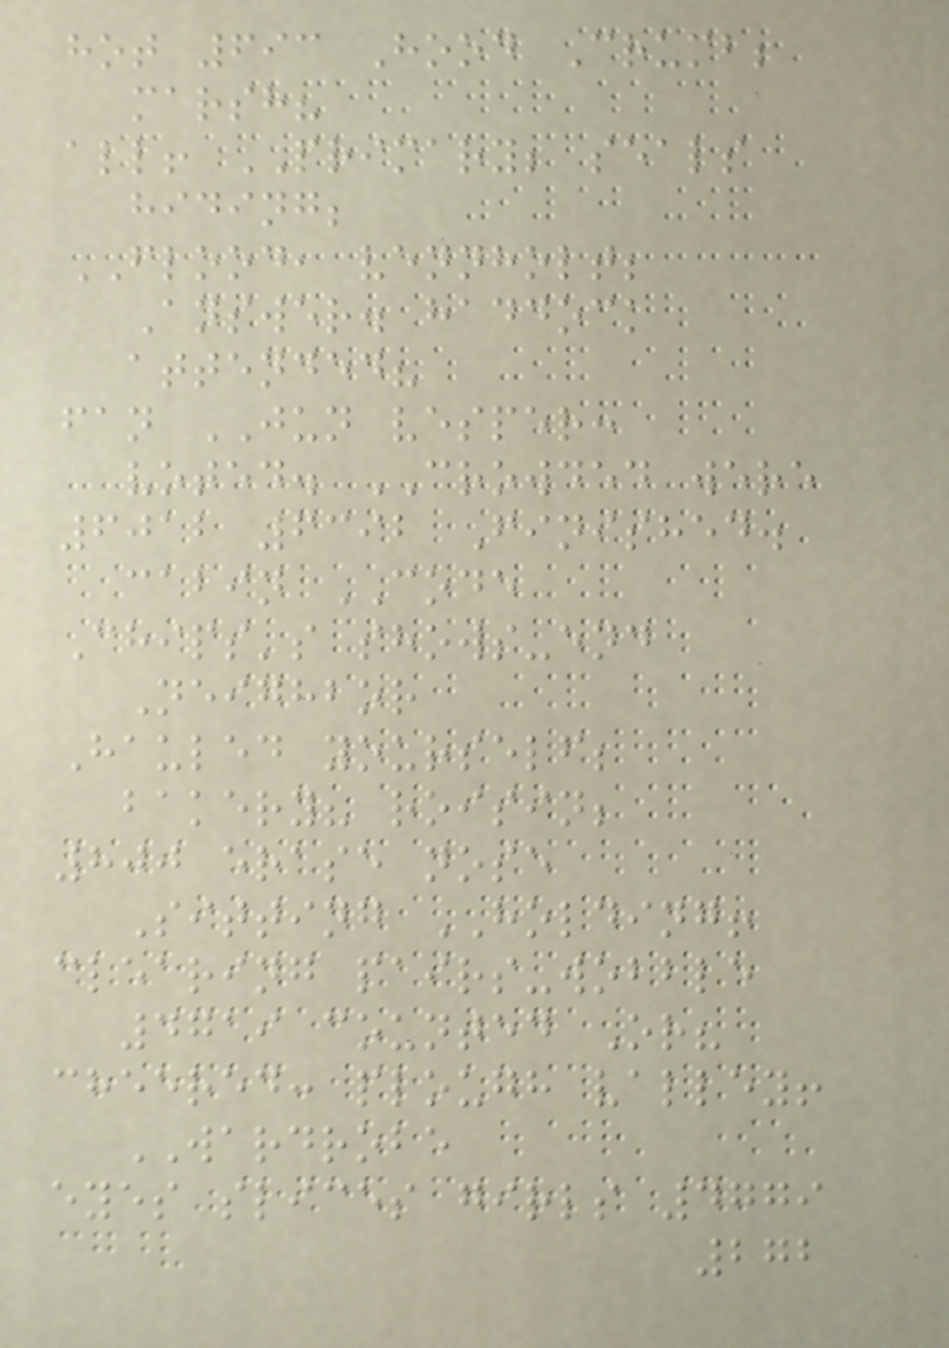hot 693 Hood Crumb;
marsh?
all! PRIMARY; seals
hiding;
FLOOD, vennholt;
Answer. haddock
attended?
fan JUN vesper:
voted. CROWDED were
6012 6392 Finished.
cabin CODE
Chips's shows-end
Neighbor
Hauled yourself;
bakery? roisin;
800 erase nose
Sitting HOLDING!
clearing pairs-wobble
4719 counted Or?
cheered: plough valley!
WARDROBE
eyes slices girls 4779
272
